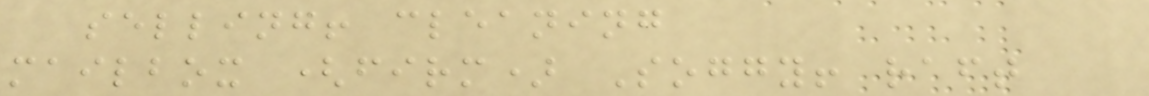selling! cleaning
mailbox (firm) Soggy! raft
